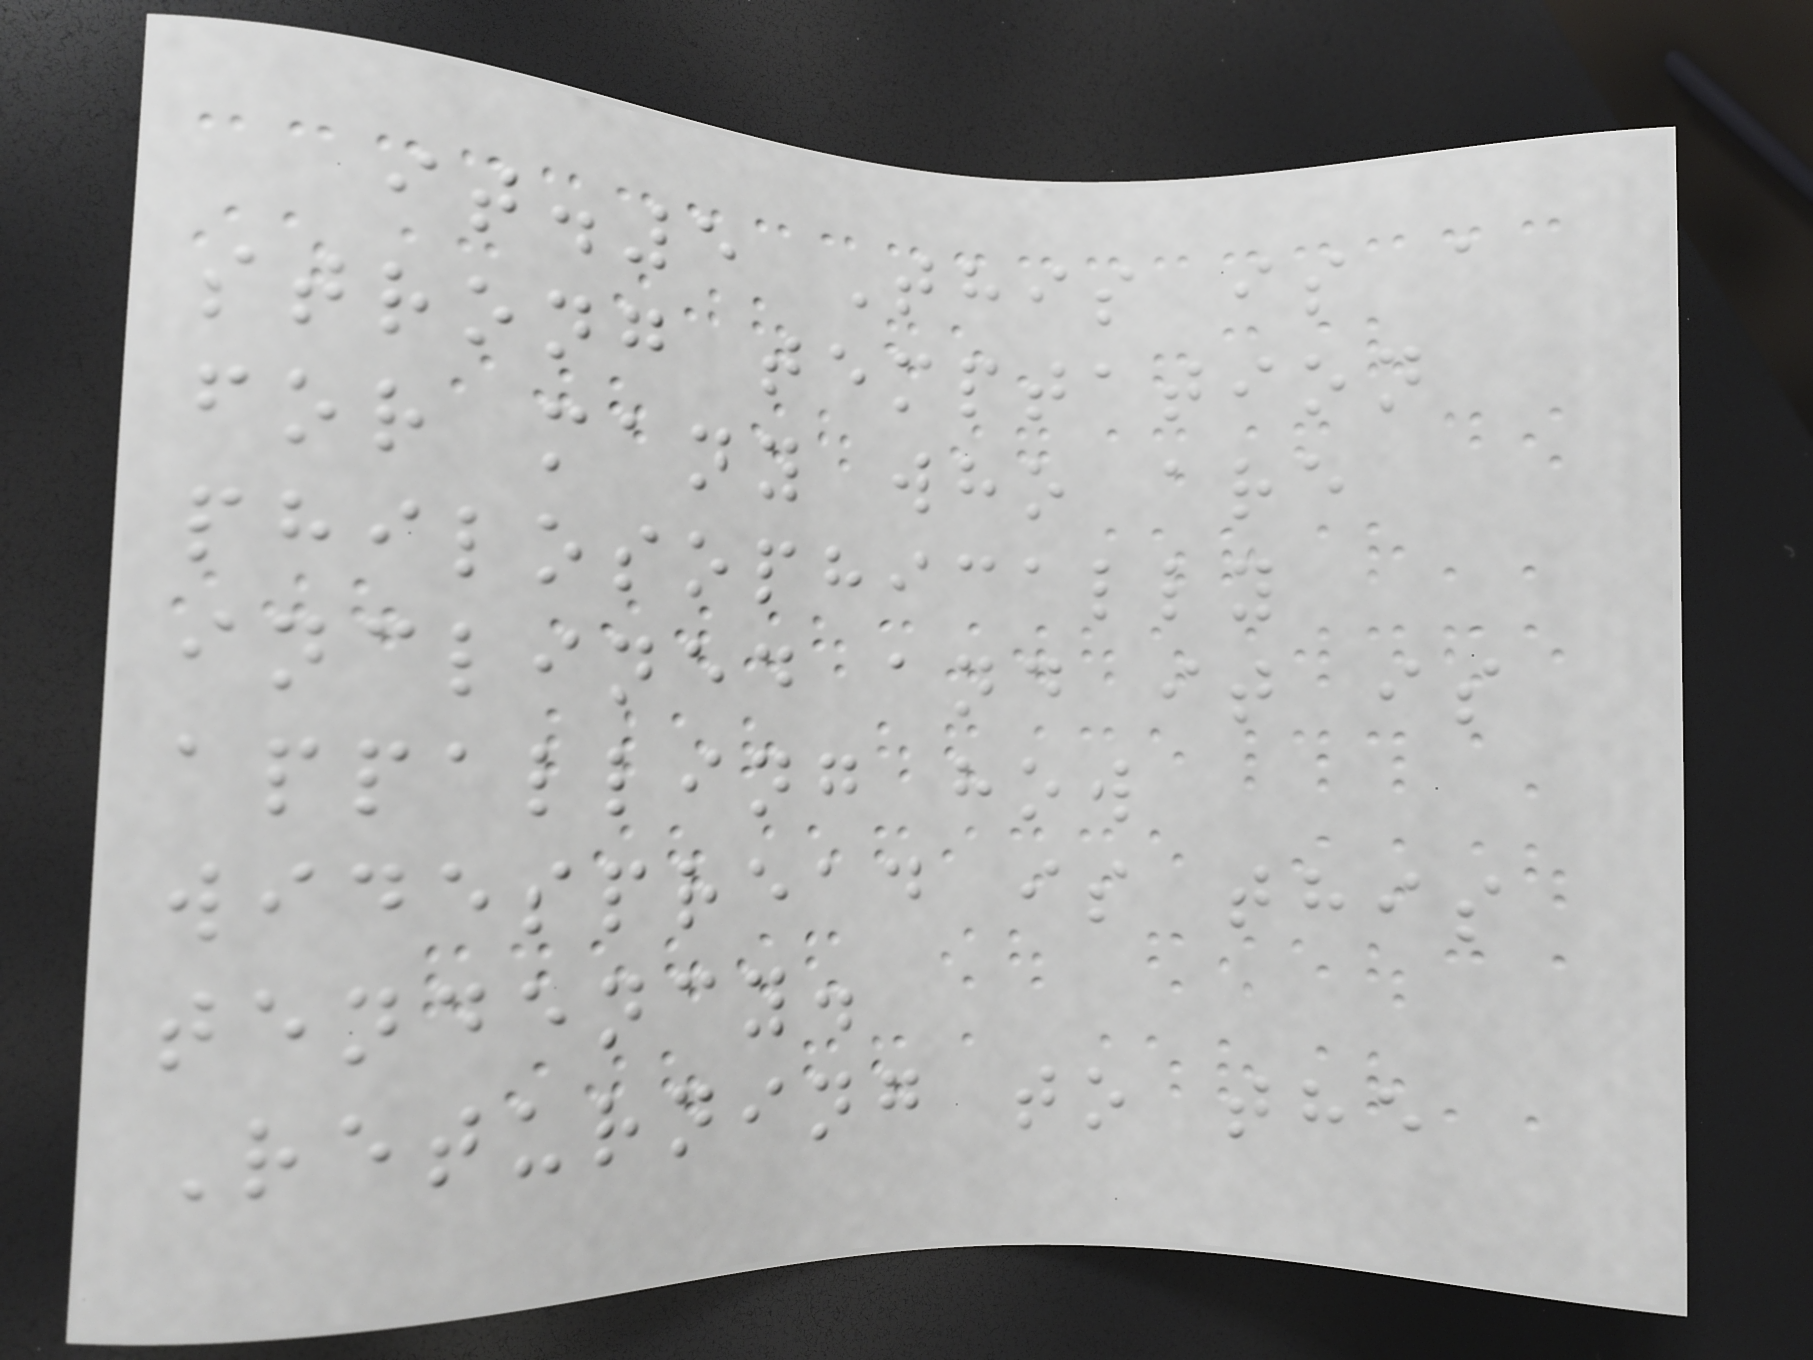it.5 This is a
strong temptation
for many who are
philosophically
inclined and it is
appalling how
widespread is this
tendency.
Returning to the
